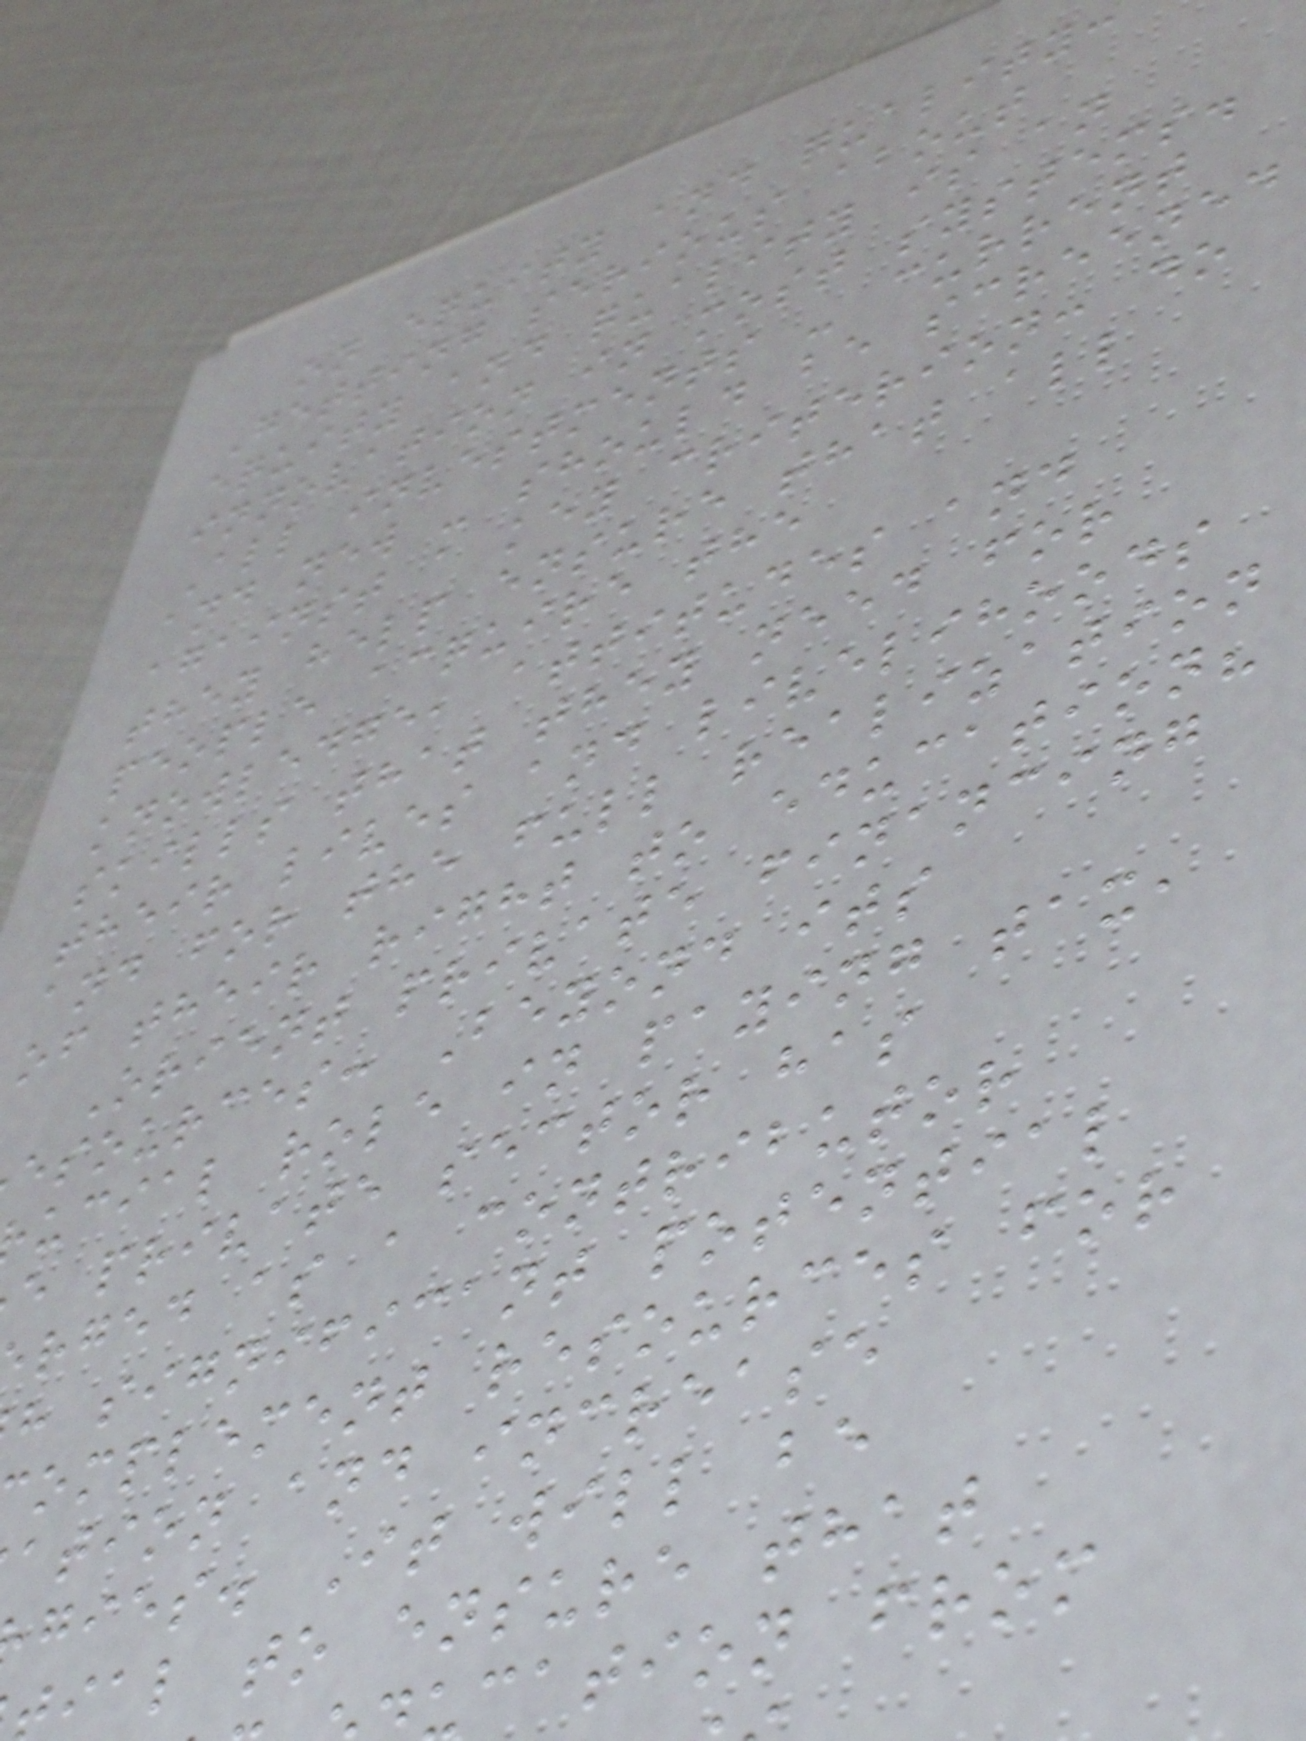on equity and quality:
Getting serious about
equity and quality is an
innovation in most systems.
All investments - current
and new - should be screened
against a key criterion: do
they help ensure that all
people acquire the
knowledge, attitudes and
skills that they need for
their lives and livelihoods
and for the full realization
of their right to education?
Orient private financing
esources: Beyond its
ucial role in paying tax,
e private sector has
rged as a contributor
h significant potential
omplement resources for
ation and increase
gies. It will be
ial to ensure that
cation from
